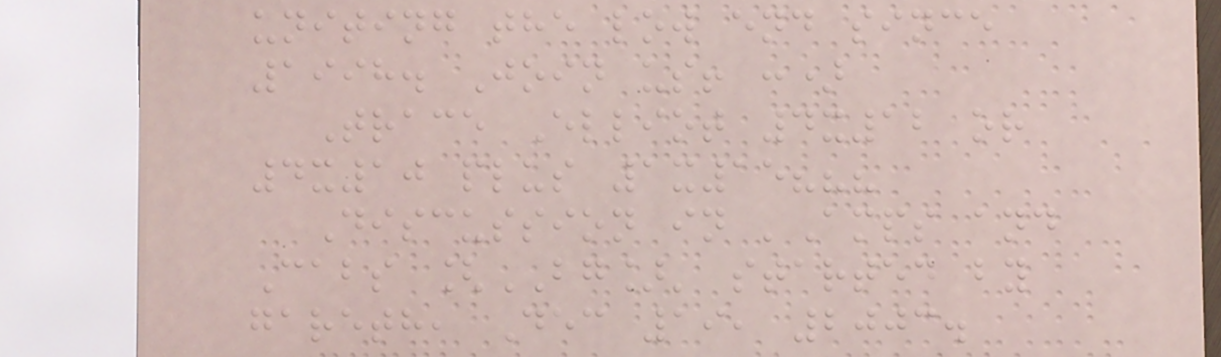uniting the low end since
1998. Join us! :)
Trace Elliot 4x12 or
4x10 plus 1x15???
Discussion in 'Amps and
Cabs [BG]' started by
gareth, Dec 19, 2003.
